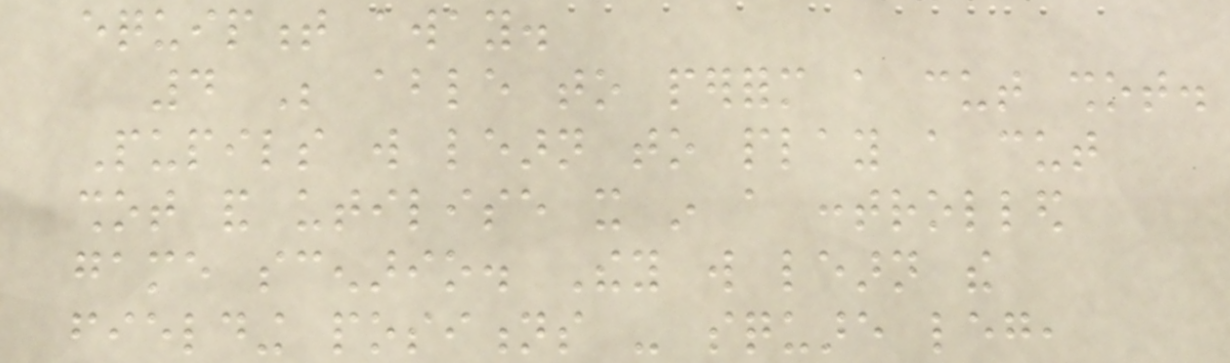equipment away.
4 Be able to perform a cut shot.
Pupils will learn to play a cut
shot and utilise it in a controlled
game scenario. They will learn the
fielding positions - square leg,
